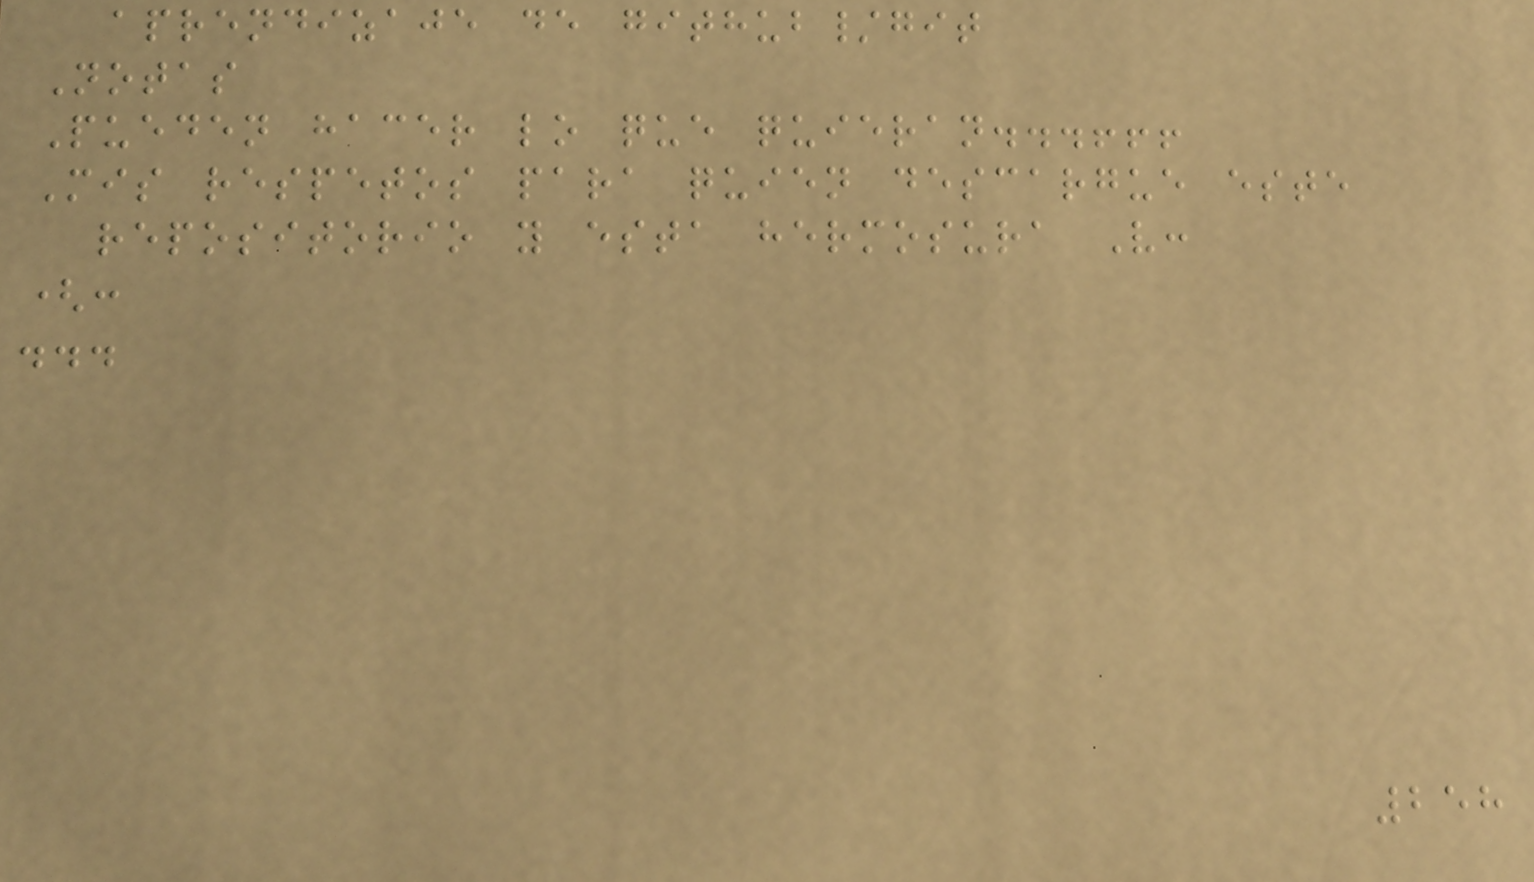aprendizaje de github/git
Notas
Pueden hacer lo que quieran...!!!
Mis respetos para quien descargue este
repositorio y esta hermosura V:
(:
...
258
